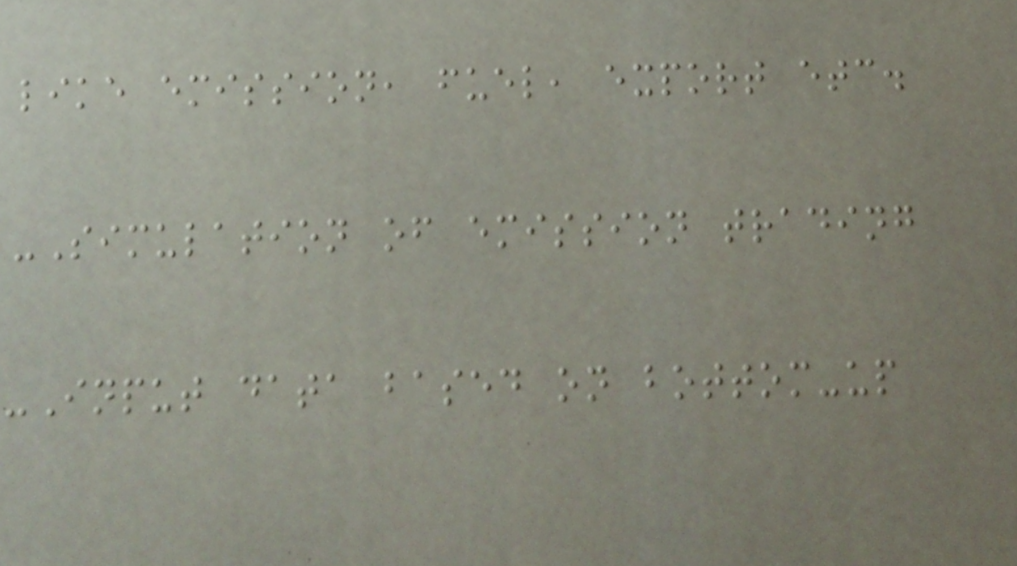like emission, fuel, export etc.
-Simulation of emission trading
-Input data based on bottom-up
